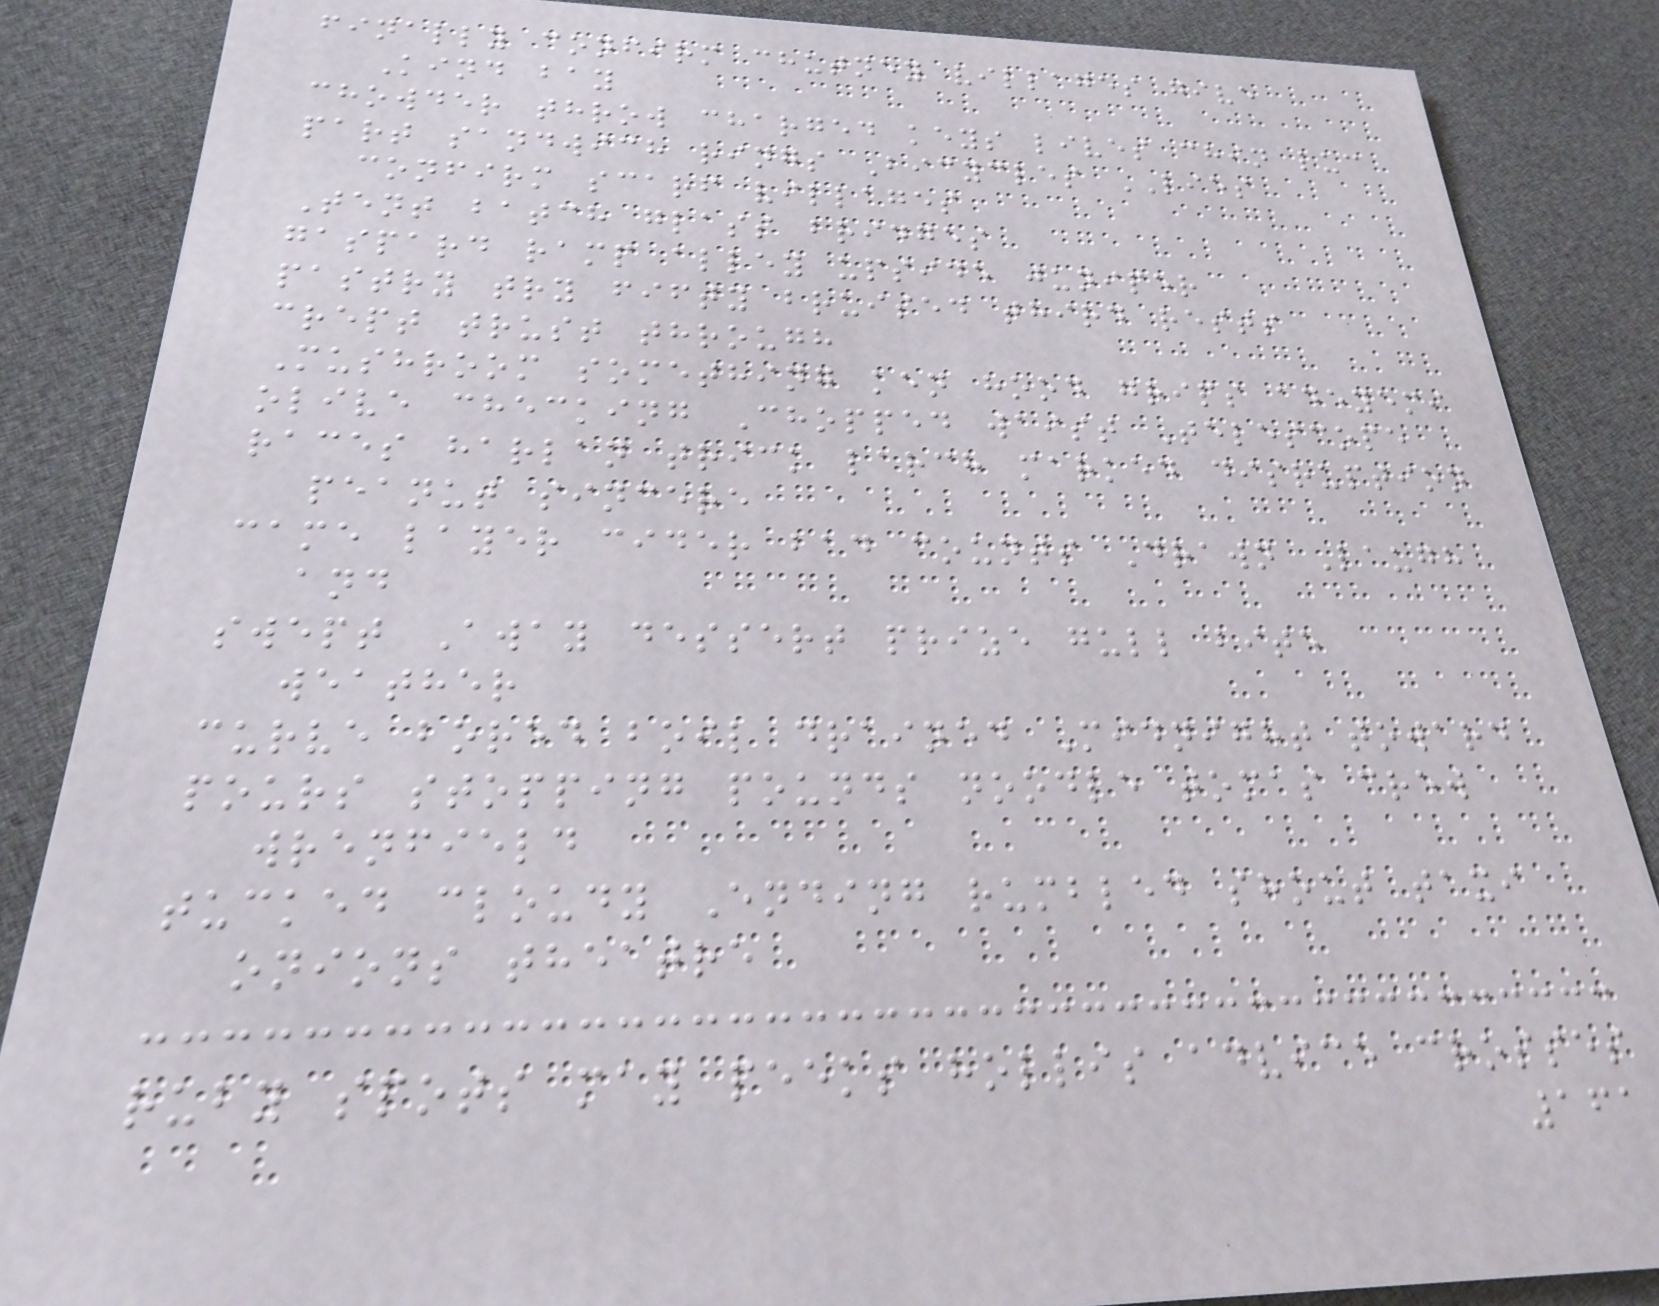finally confirm chutney villages give
Kind bay
chowder throw charged keys lives chin luc
part sandwich rings Bicycles LIES
confirm scarf villages
Tent batch glass bridges
gaspard ramp alley upside juniper
pastry try fifty bruised third rests
crept trust through
Mushroom something ken hood grips adeyemi
olive checking Chopped waist Telescope
races harlan trick larch marked disruption
peanut sincere
came layer cider bad counts Drawn Laugh
and
swept Away dessert prize gull bite
weather
curve bored boil drained Midnight toward
pours stopping pounds noodle tomas crew
wrenfield
tucked cloudy Ending rumbled shout taxi
onions theatre
ruby spots may peeks hollis advice crosses
161
